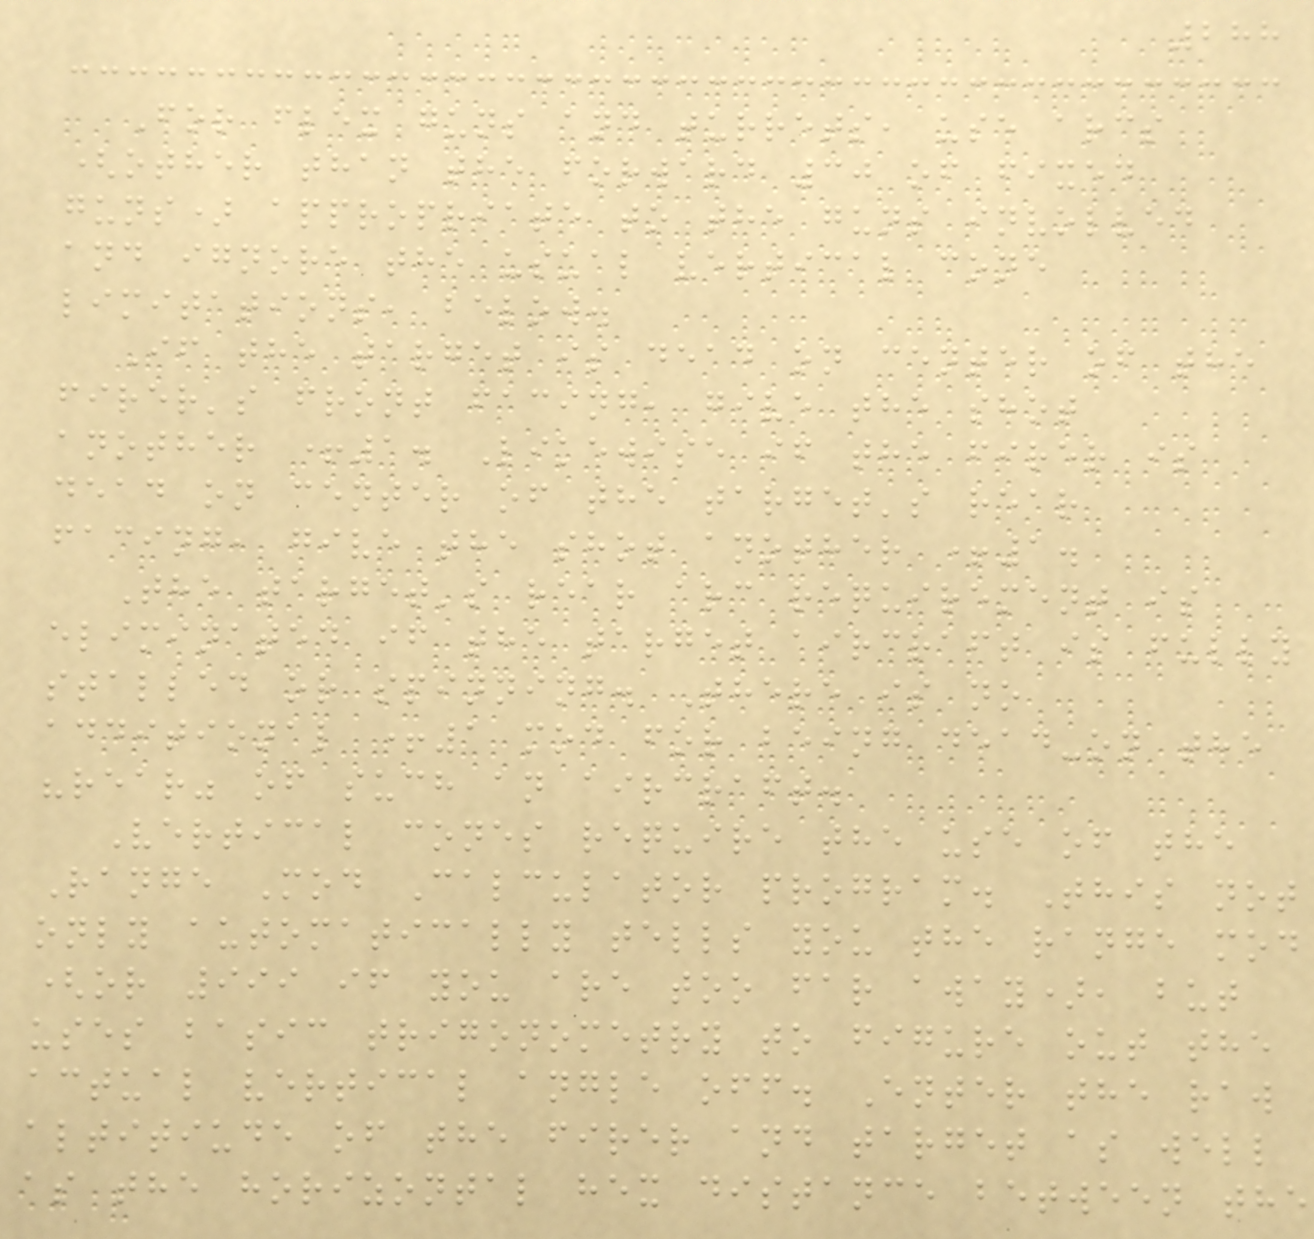288
For flex guns and turrets, use arcs
(other than the forward 30 of fixed
guns) appropriate to the guns involved
and ignore the usual vertical cone
limitations, below.
If the target is dead on center of the
firer's front facing, give the shot
another +1. Likewise if the firer is
dead on center of the target's rear
facing, give the shot another +1.
The target's rear arc requirement is
eliminated if the target aircraft is fully
stalled or spinning. There is no
additional +1 mod for being dead-on the
"rear" of such an aircraft.
Vertical cones require the use of the
Range Mod Calculator program. This not
only automatically tells you the range mod
(or 999 if you are too far away), but
uses basic trigonometry to figure out the
actual vertical angle off. Enter the raw
altitiude of the firer and target as well
as the horizontal hex distance between the
